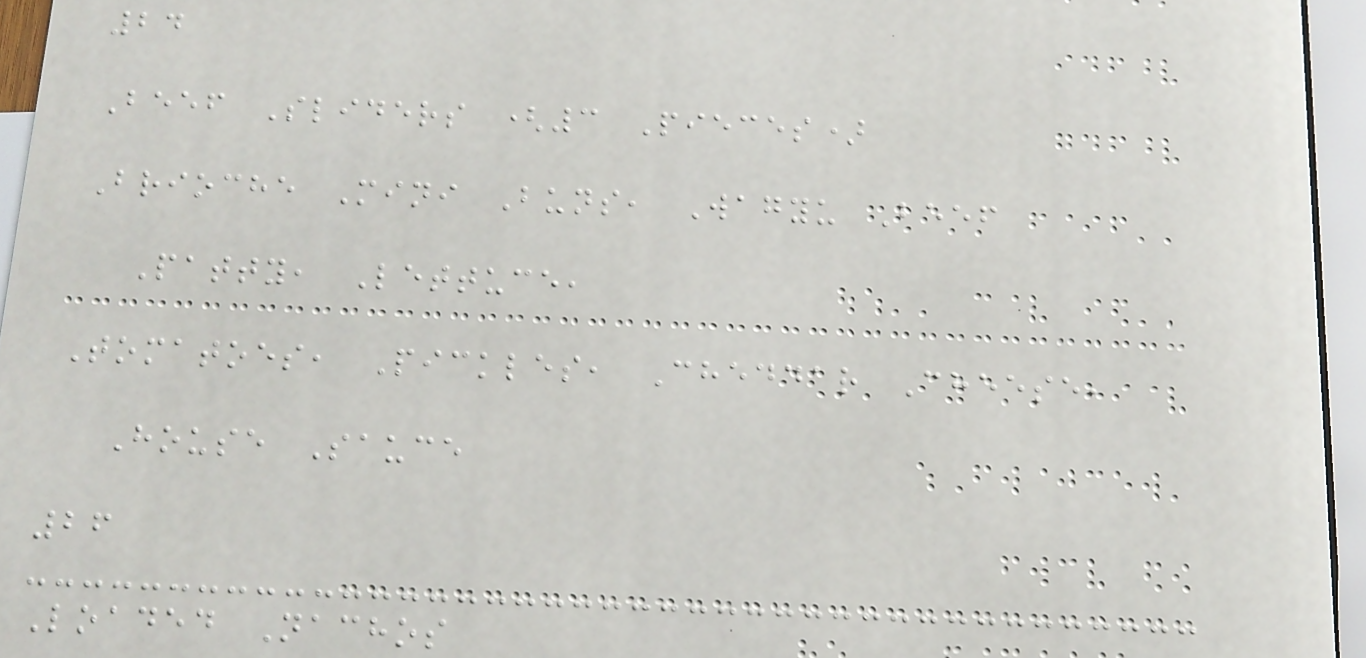24
Beef Sliders (3 Pieces)
Brioche Mini Buns, Wagyu Beef
Patty, Lettuce,
Tomatoes, Pickles, Cheddar Cheese,
House Sauce
26
Loaded Nachos
